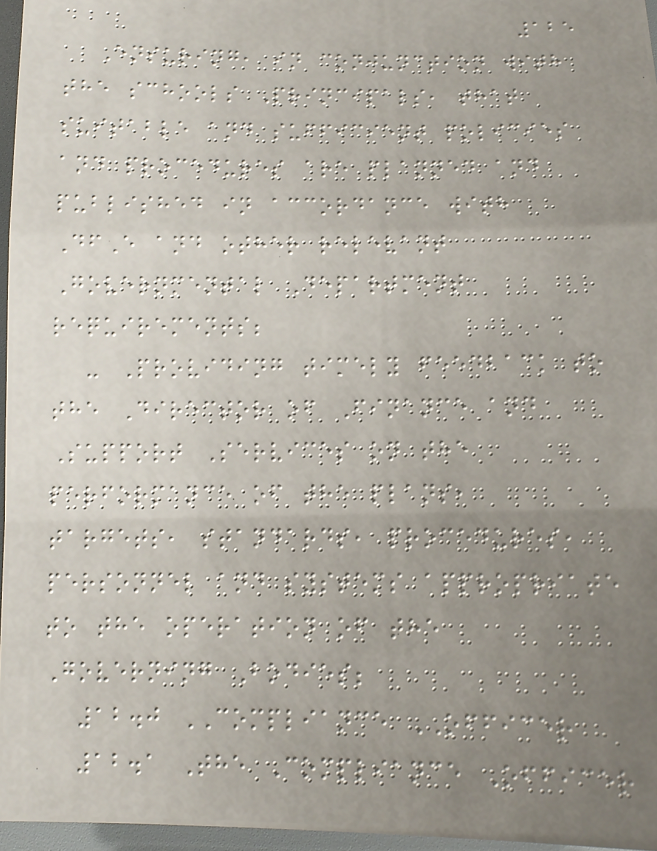125
Ensuring, in conjunction with
the schools Principals, that
suitable and sufficient policies
and procedures are planned and
published in accordance with
DfE and other relevant
Governmental Department
requirements;
- Providing timely feedback to
the Director of Finance and
Support Services on the
performance of the plans,
targets, standards, procedures,
personnel and systems appropriate
to the operation of the
Governing Bodies;
12.0 COMPLIANCE OFFICER
12.1 The Compliance Officer
